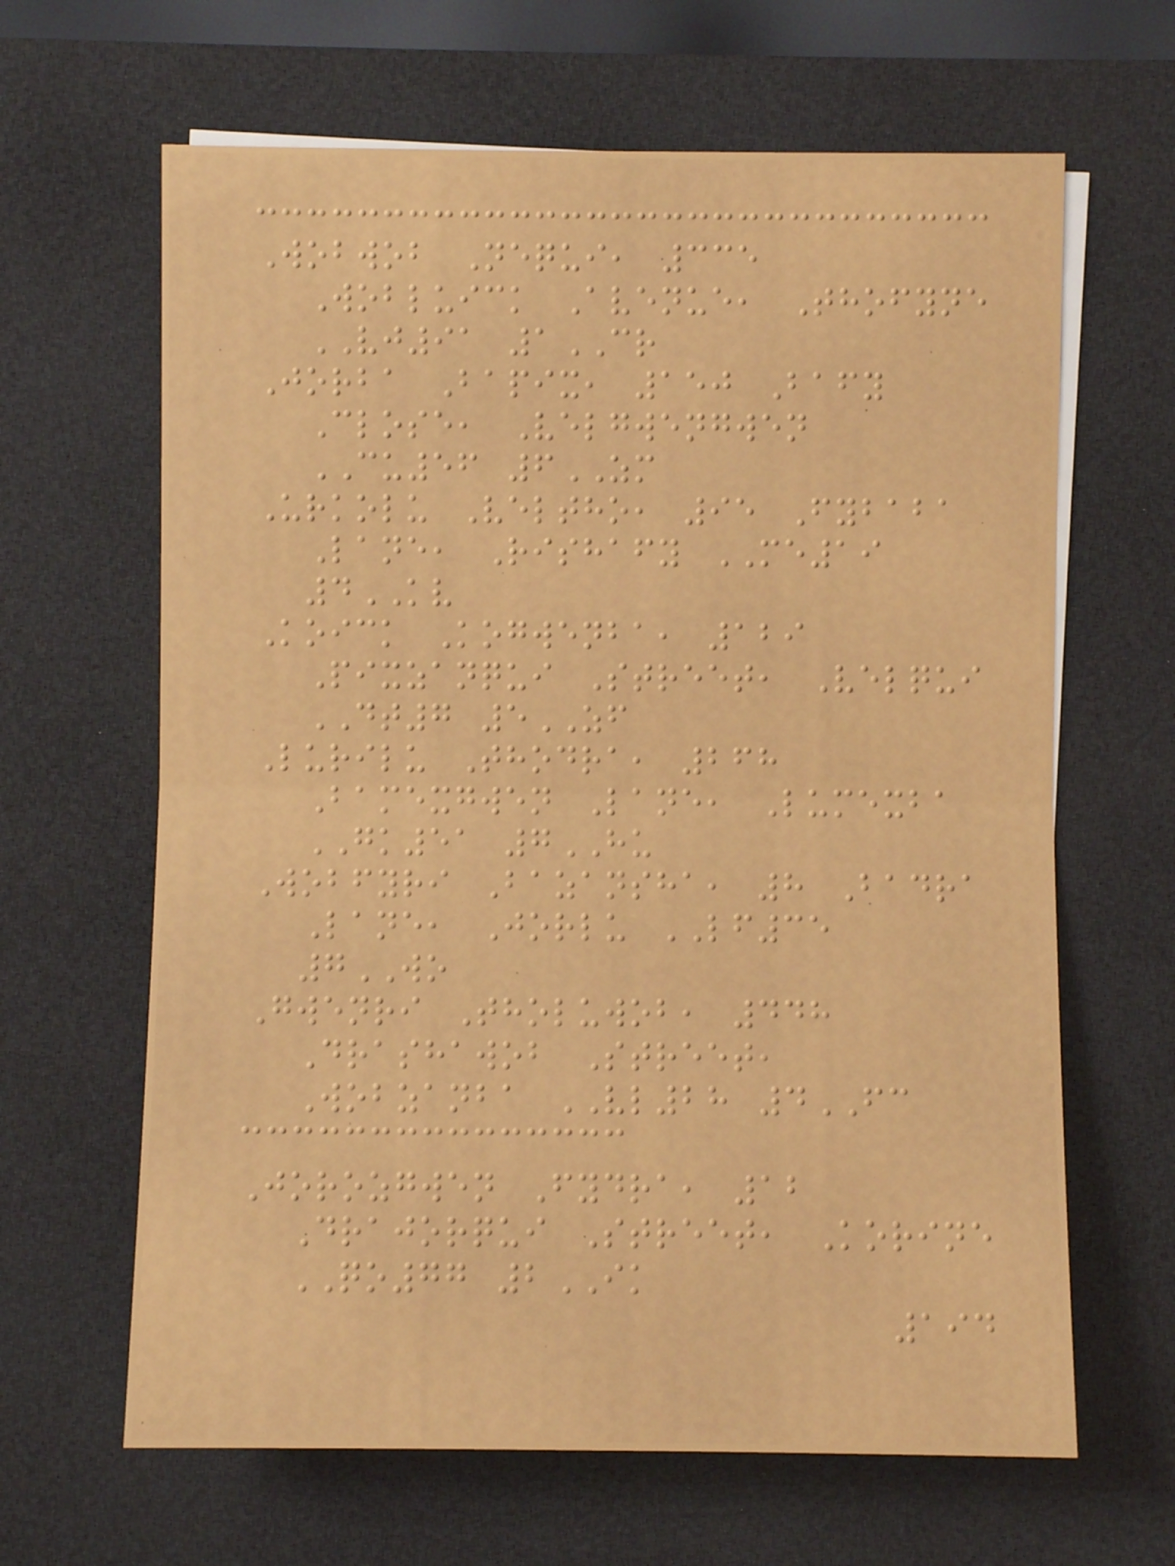Wobwob Nequi, 335
Wobluick Avenue, Thofyne
VJ91 1CR
Jorba Bapix, 150 Bafy
Close, Velgwengwen
CU56 6ZM
Urkolu Veltho, 95 Fybaba
Lane, Rishafy ME19
4KV
Koick Kogwenba, 129
Pixzanqui Street, Velqui
DT7 5ZF
Lurilu Thodra, 268
Bamexgwen Lane, Lumexba
GK51 7HU
Wobfyri Bazansha, 8 Badra
Lane, Jorlu LF35
7WO
Gwenri Tholuwob, 448
Drashawob Street,
Wobzanba VL28 4FC
Jorozgwen Fydra, 12
Drajorqui Street, Korine
QO77 2IK
194
